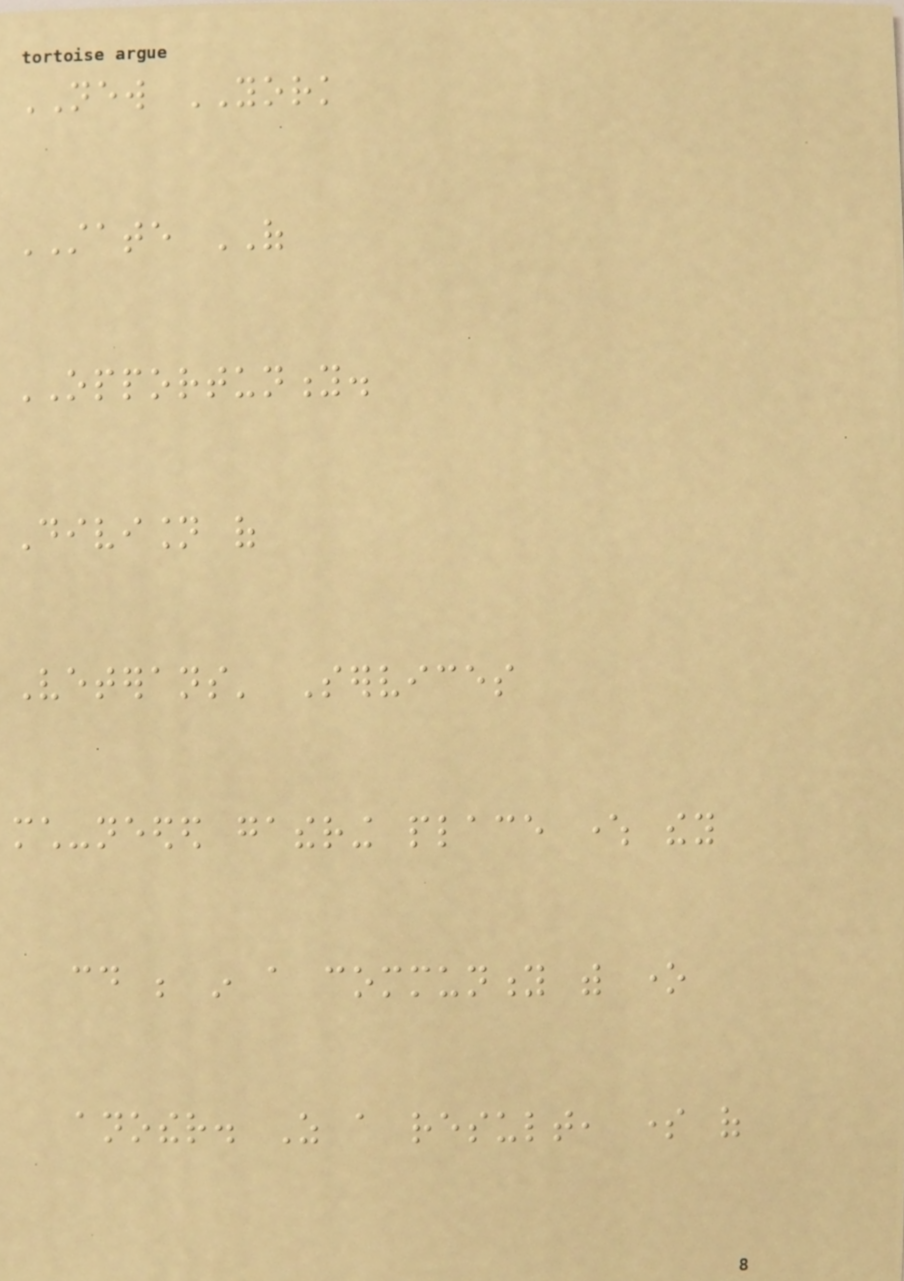NEW YORK
STATE OF
OPPORTUNITY.
Division of
Veterans' Services
much-needed gathering place where they
could be in a community with one
another. As a result, some of
